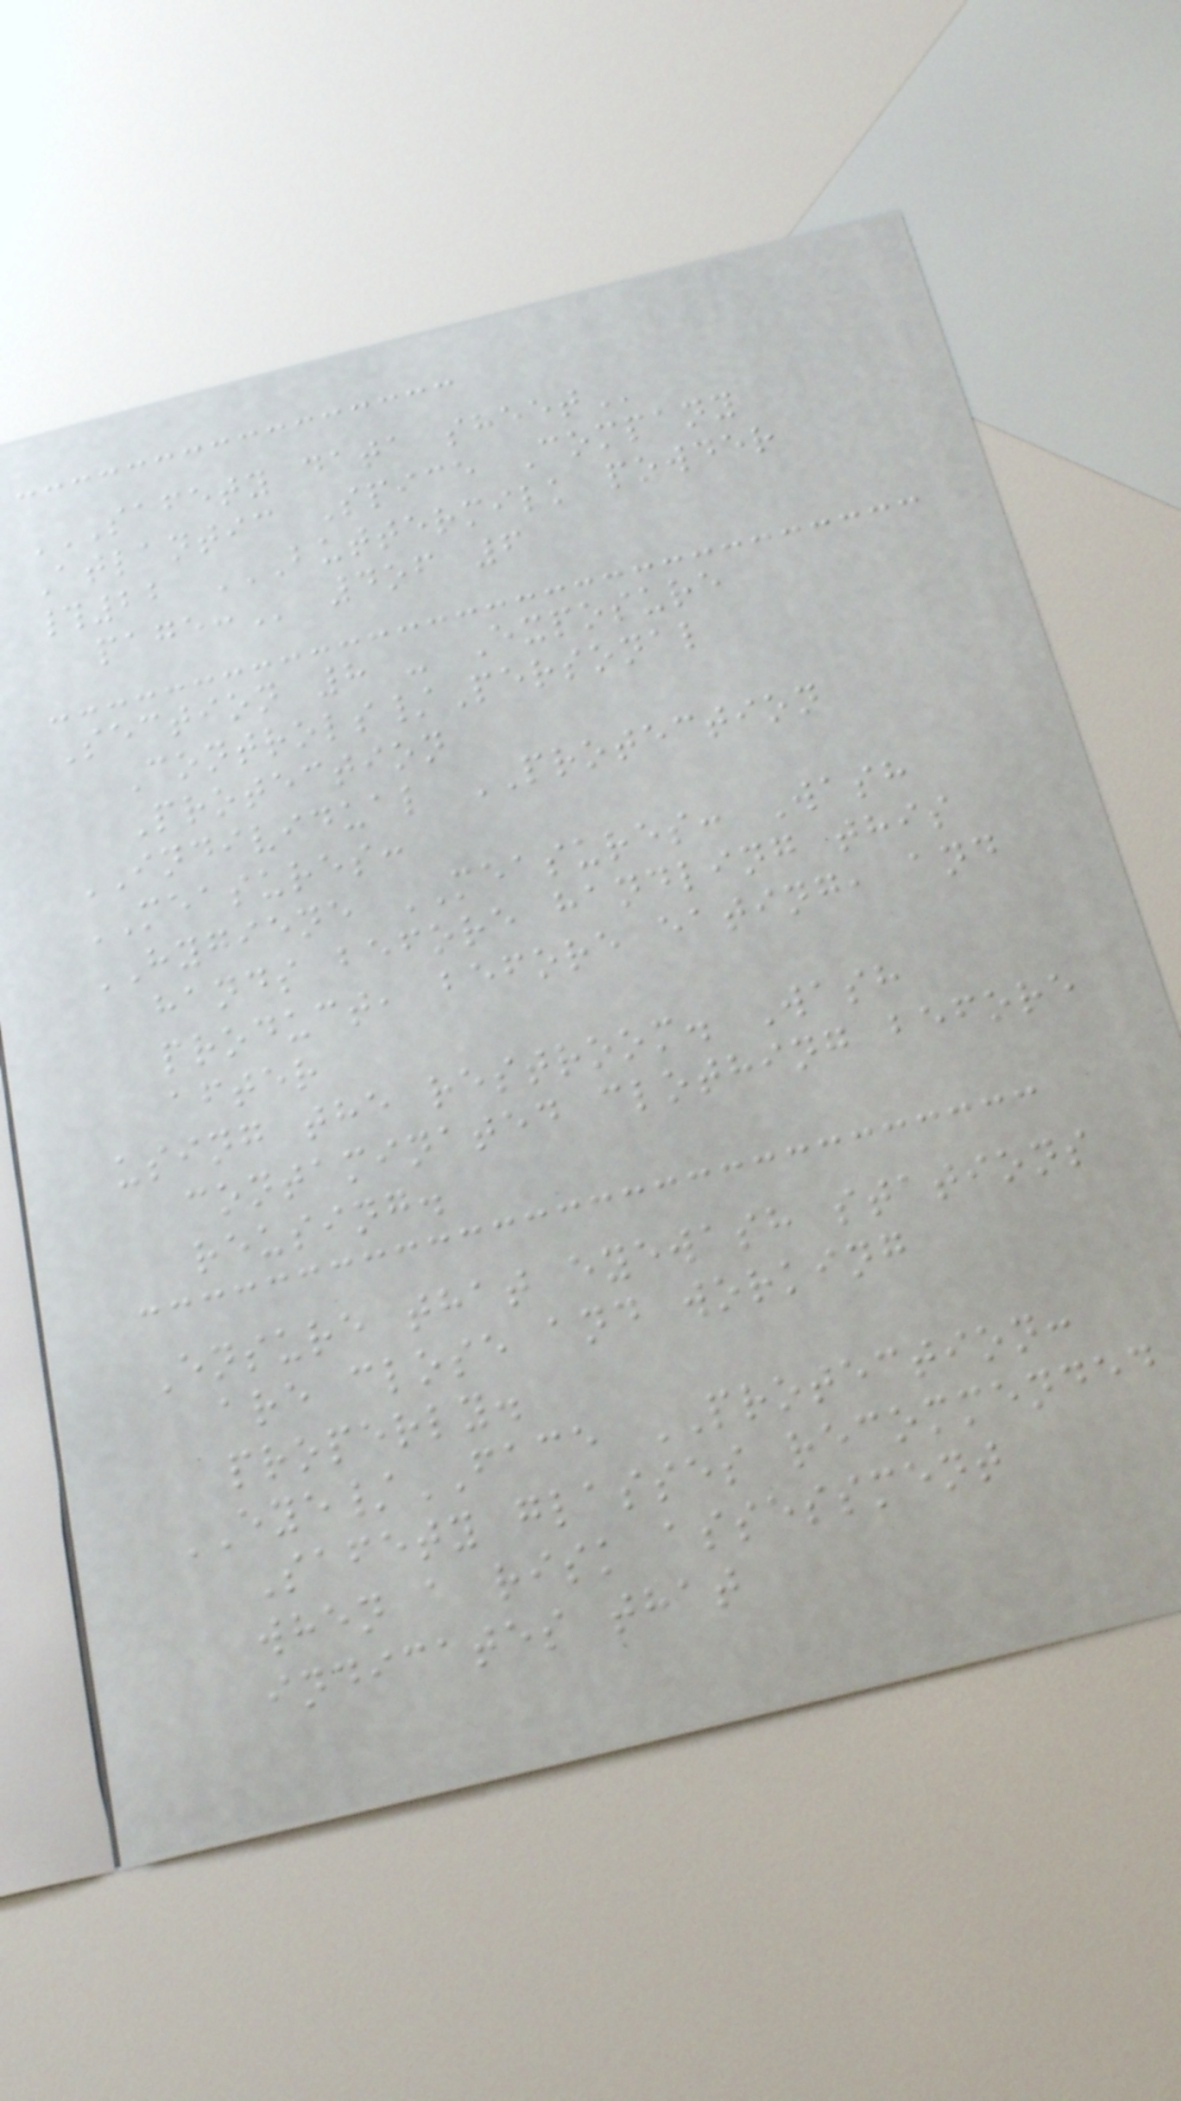SAFETY DATA SHEET
Atlantic Spice Company
#22 BUTTERMILK POWDER
PAGE: 4of 6
Section 8 - Exposure
Controls/Personal
Protection
INDIVIDUAL PROTECTION
MEASURES:
HYGIENE MEASURES: Wash
hands before handling this
product, before eating, and
after
using the restroom. Wash
contaminated clothing before
reusing.
Ensure that eyewash stations
are close and working
properly.
EYE/FACE PROTECTION:
Safety glasses recommended
when a risk assessment
indicates that
